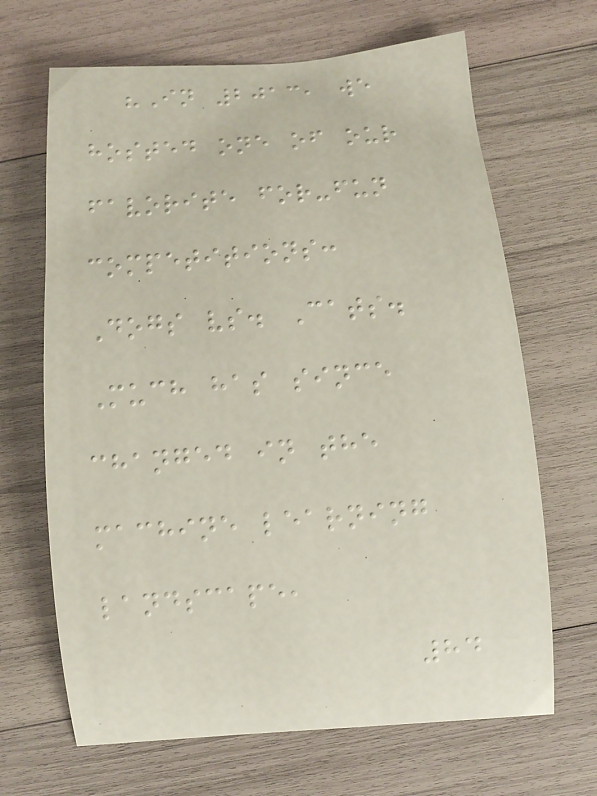"In 2013, we
hosted one of our
favorite for-fun
competitions:
Dogs vs. Cats.
Much has since
changed in the
machine learning
landscape,
84
